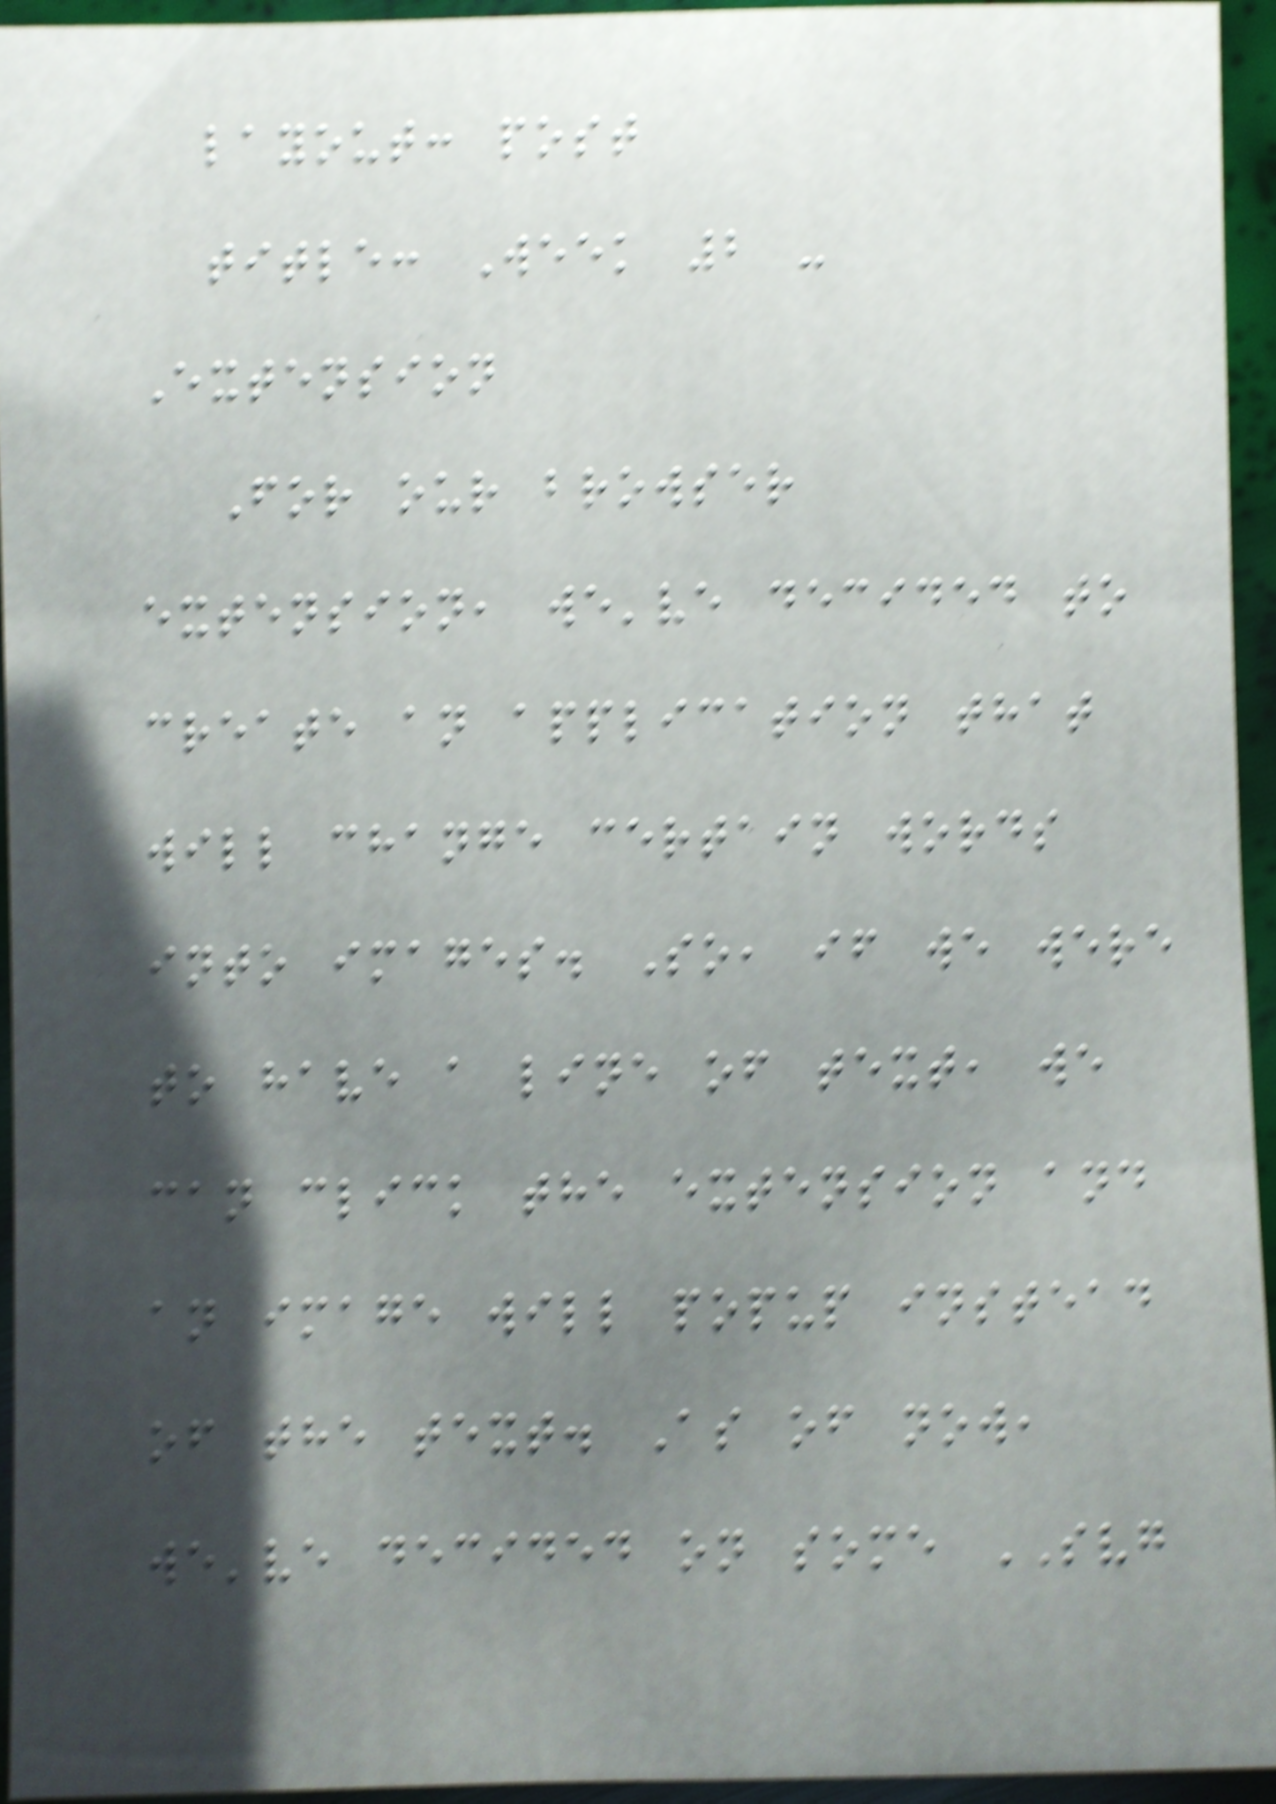layout: post
title: Week 2 -
Extension
For our browser
extension, we've decided to
create an application that
will change certain words
into images. So, if we were
to have a line of text, we
can click the extension and
an image will popup instead
of the text. As of now,
we've decided on some SVG
